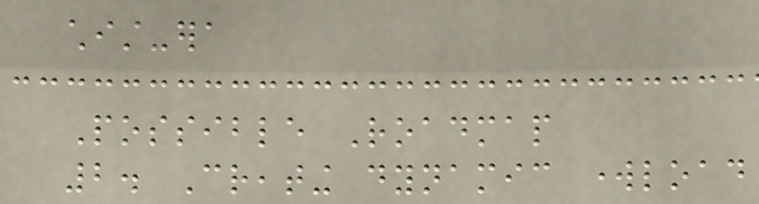chist-era
Possible Roadmap
2. Creating dynamic workload
